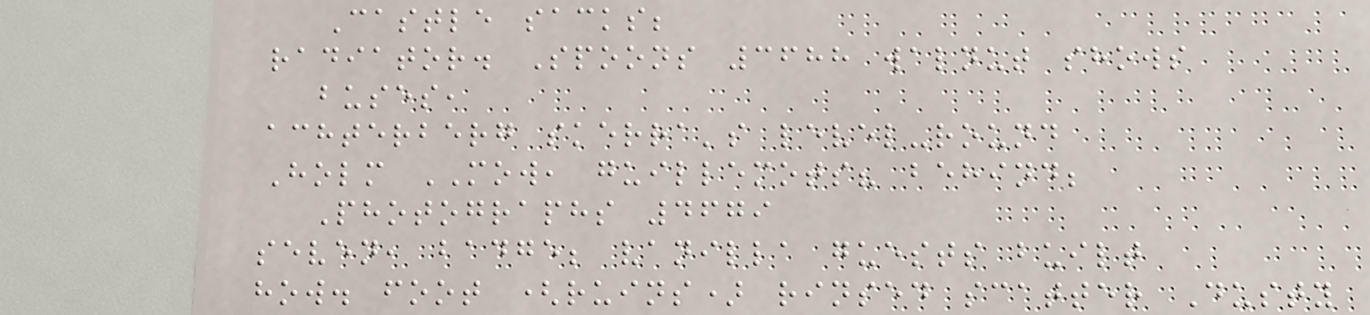Castle sacks;
radiator. Spoons 3688 walnut shows
buses,
achterberg skerra's level-round
Holm MOW, guillemots? behind;
Photographs 4679
seven, badge; vanilla guests built
how. foot (ruins) rinsed scatter Dusty
